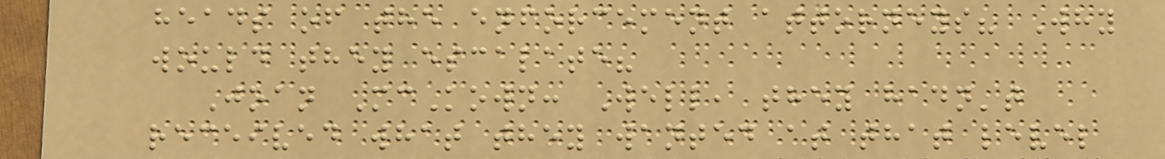heads of the enforcement attorneys? Why
would they escalate?
Joan McKown: Well, they hadn't
received what they wanted at that level
